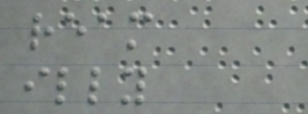ream
illy
